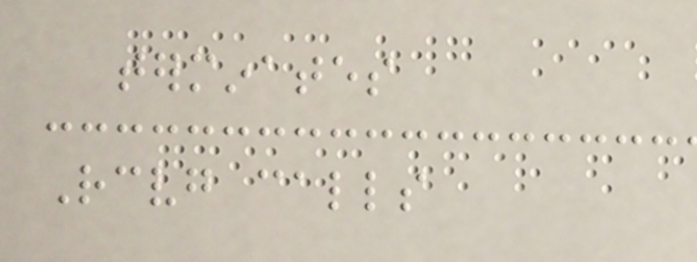terminates
Receiving calls
